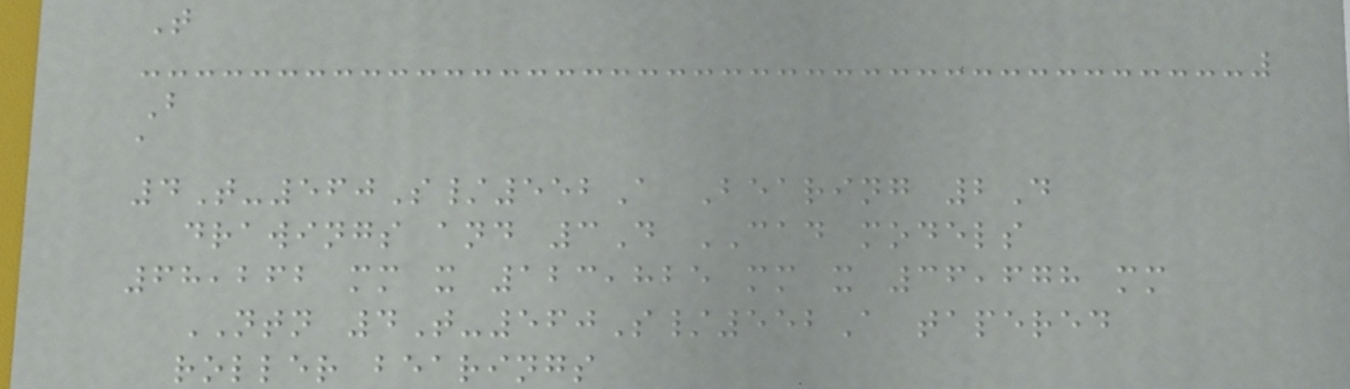T
B
a
4T-560S/552A Bearing 2D
drawings and 3D CAD models
68,262 mm x 123,825 mm x 36,678 mm
NTN 4T-560S/552A tapered
roller bearings
